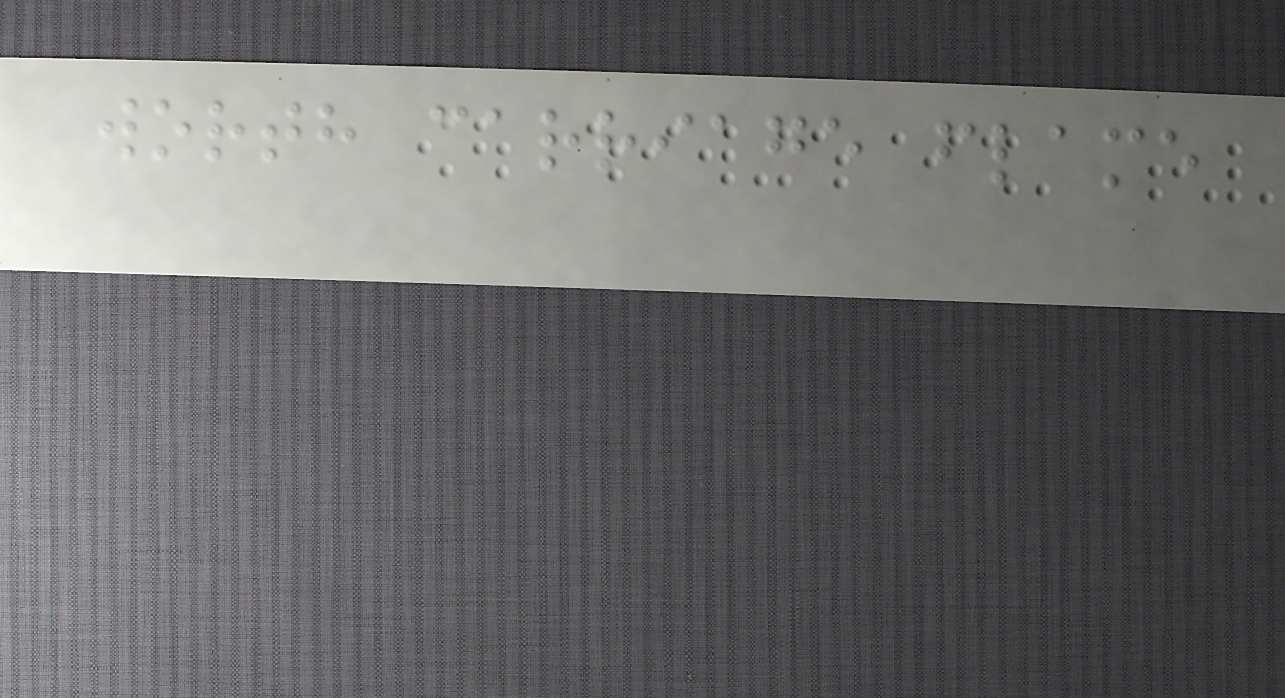worth carriage flame
